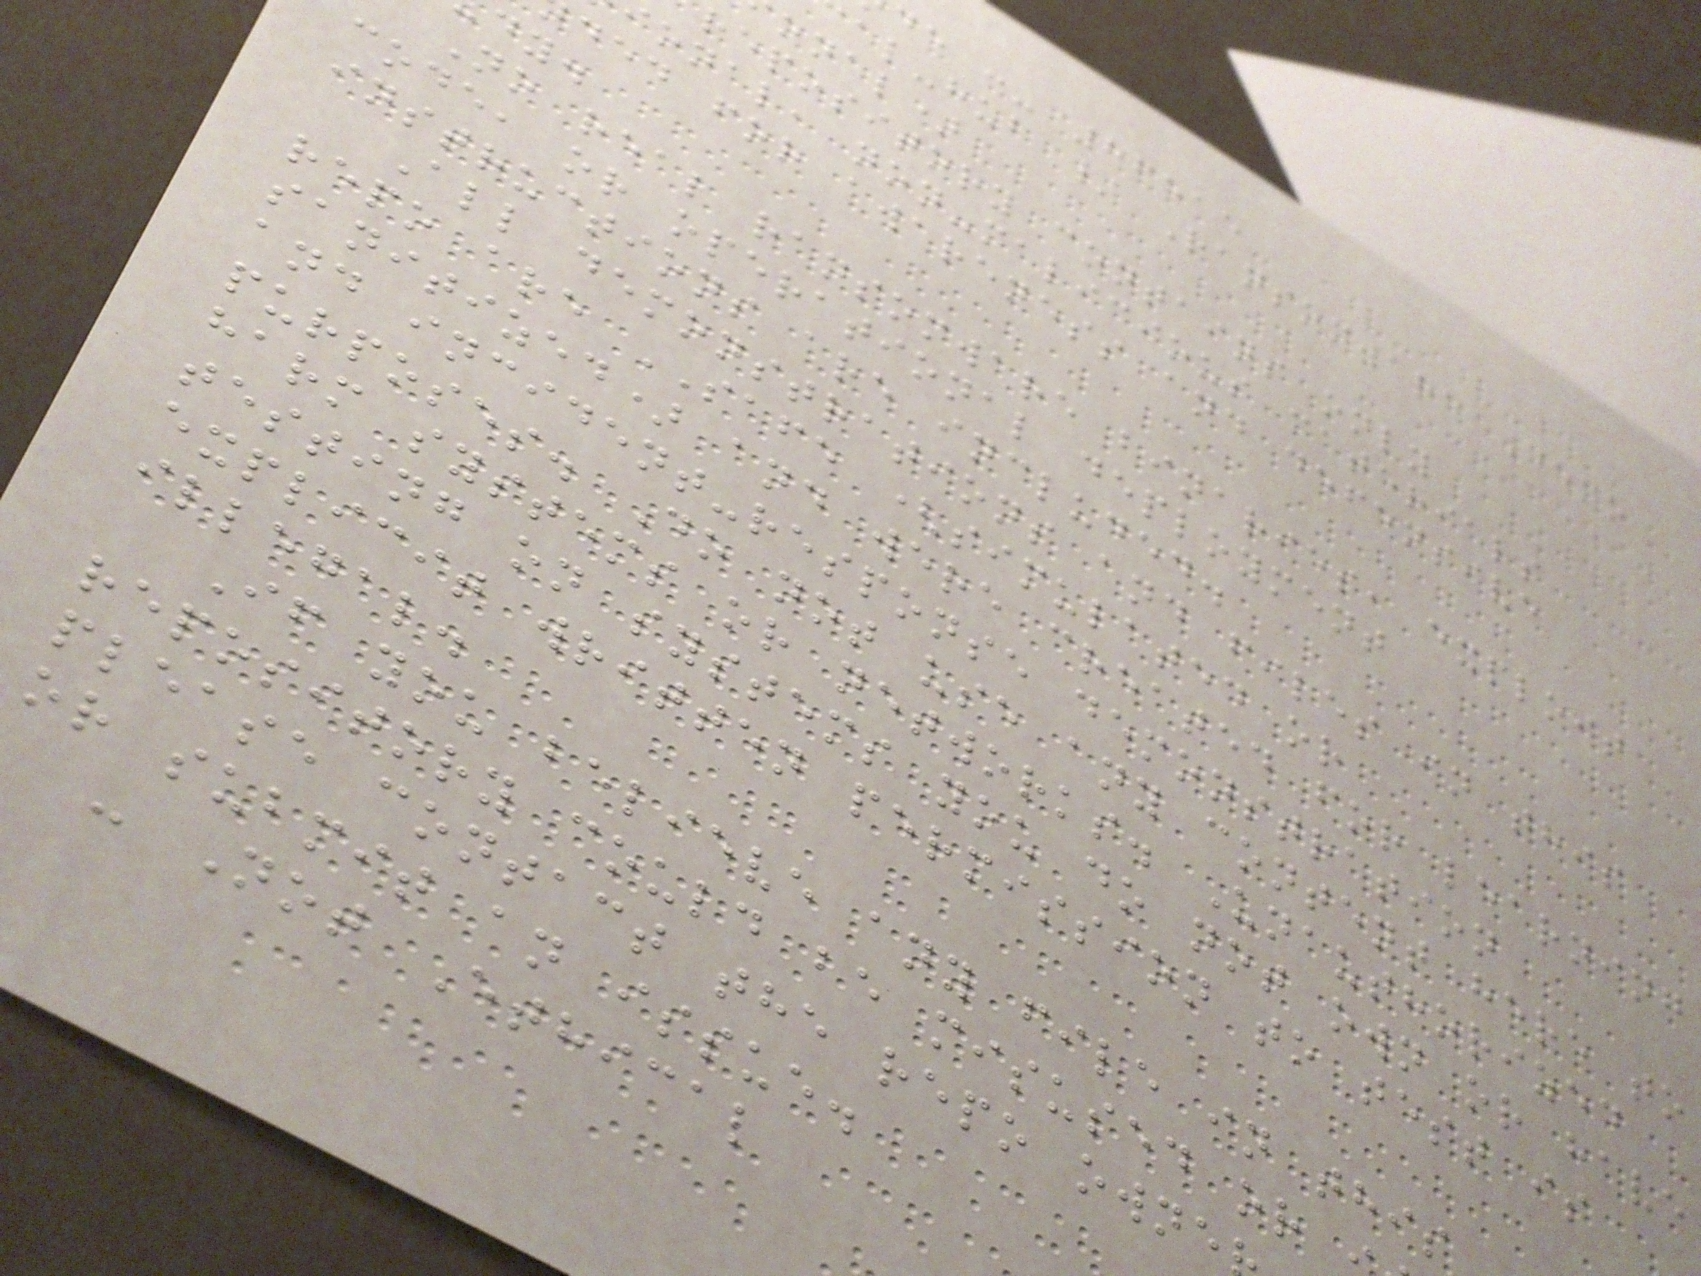de :- 86515
al-hub / Ransomware Demo
onal)
repository contains only
onal, non-malicious materials
ded for awareness and defensive
No real ransomware binaries, exploit
code, or operational deployment
instructions are included.
All demonstrations and files in this
repo are SAFE (simulated or
sanitized) and were created for learning
and incident-response demonstration
purposes. Do not use any content here to
harm systems or networks. Unauthorized
testing on systems you do not own or have
explicit written permission to test is
illegal.
If you believe any file in this
repository could be misused or
please contact the repo owne
or submit an issue.
- Not Ethical
